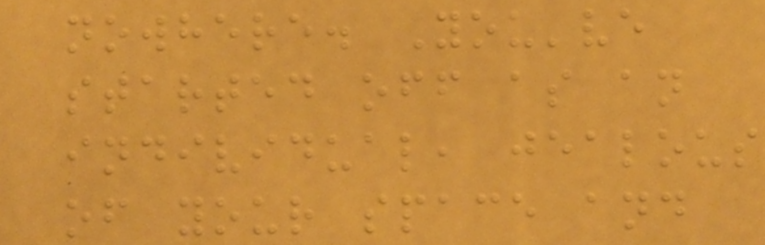nowhere. You've
started off as an
individual, jealous
of your space and
